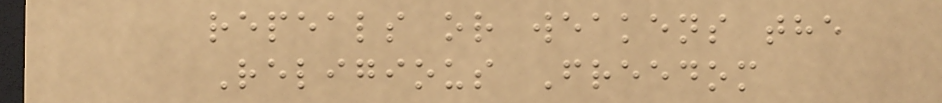repeals or weakens the
Religious Freedom
